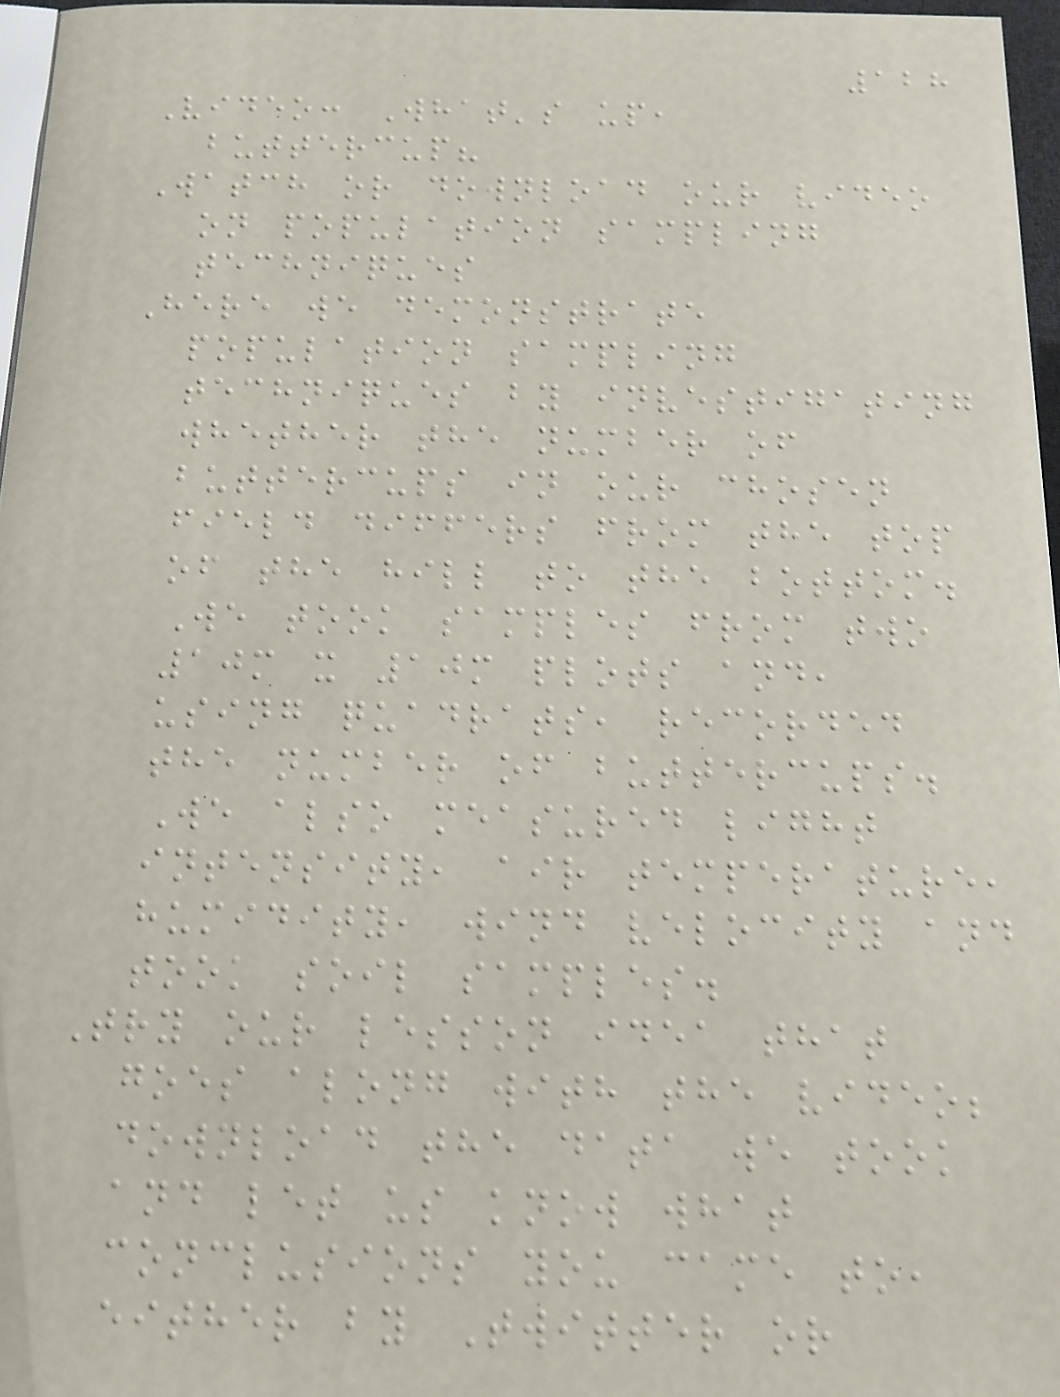128
Video: What's up,
buttercup?
Watch or download our video
on population sampling
techniques
Here we demonstrate
population sampling
techniques by investigating
whether the number of
buttercups in our chosen
field differs from the top
of the hill to the bottom.
We took samples from two
10m x 10m plots and,
using quadrats, recorded
the number of buttercups.
We also measured light
intensity, air temperature,
humidity, wind velocity and
took soil samples.
Try our lesson idea that
goes along with the video;
download the data we took
and let us know what
conclusions you came to,
either by Twitter or
